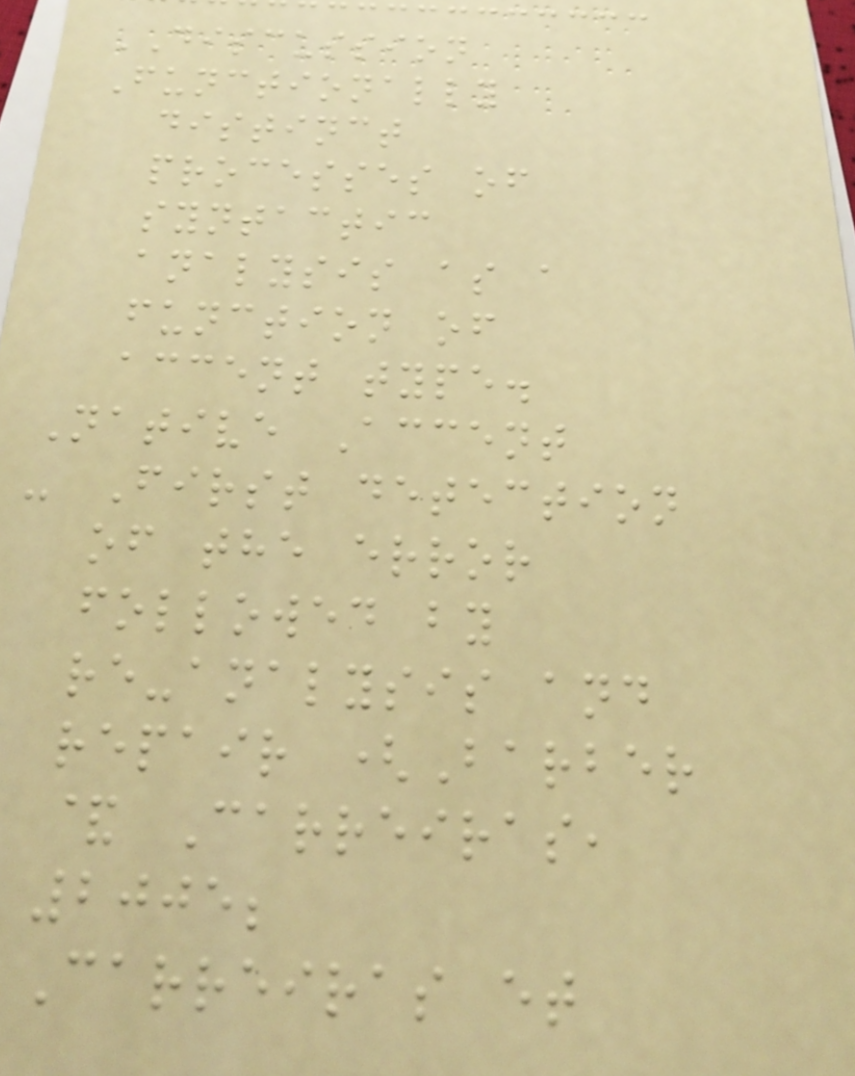DISCUSSION
Functionally
distinct
processes of
syntactic
analysis as a
function of
accent type.
Native Accent
- First detection
of the error
followed by
re-analysis and
repair (Barber
& Carreiras,
2005;
Carreiras et
